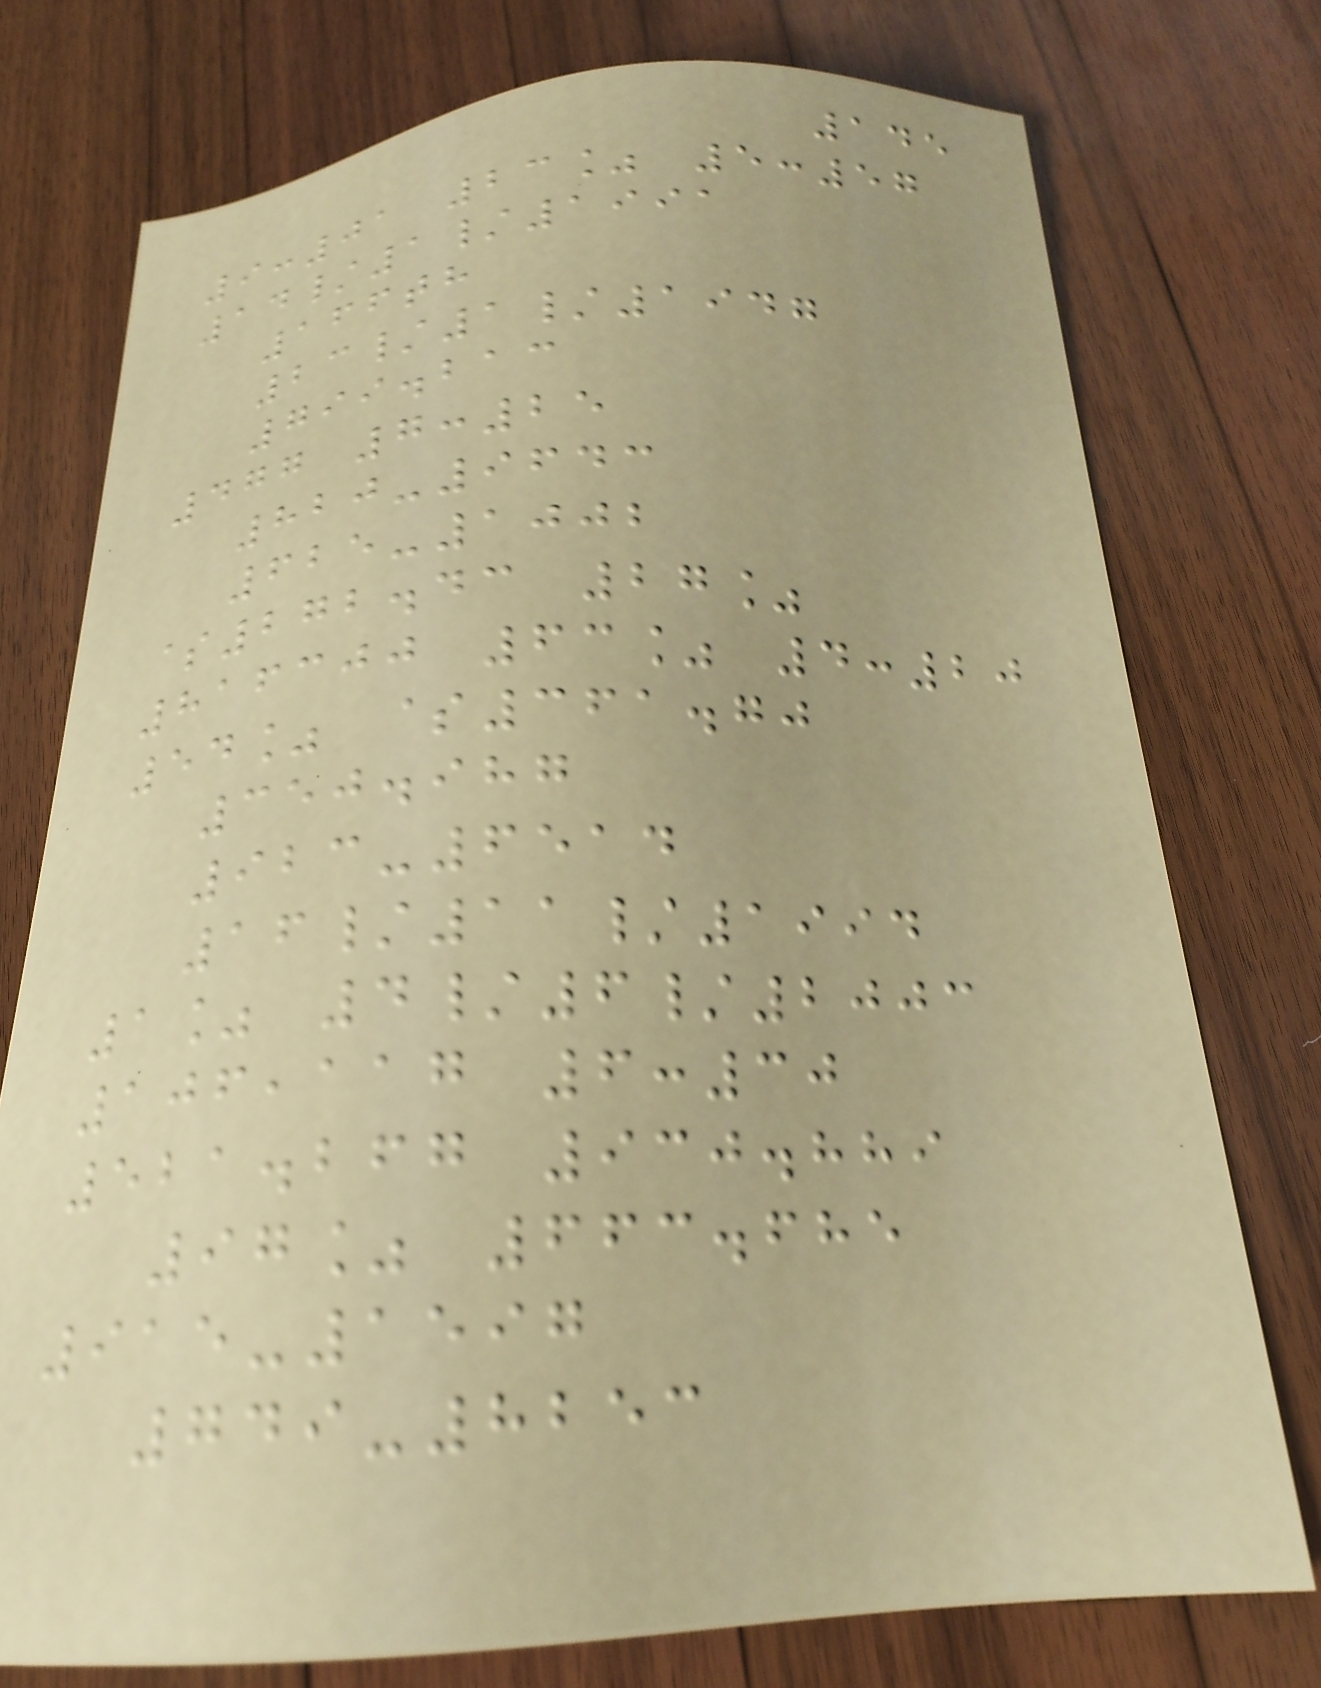145
9:01 23% 5:57
14/1/1991
166th
23/1/1947
799.213
477 7:25
820-9643
625-1002
$272.43 27%
816300 63% 4:20
54% $361.70
350.987
923-6514
16/11/1994
1% 4/6/2003
106,117 6:30
521.267 930.889
97% 663.685
915-1597
749-8253
